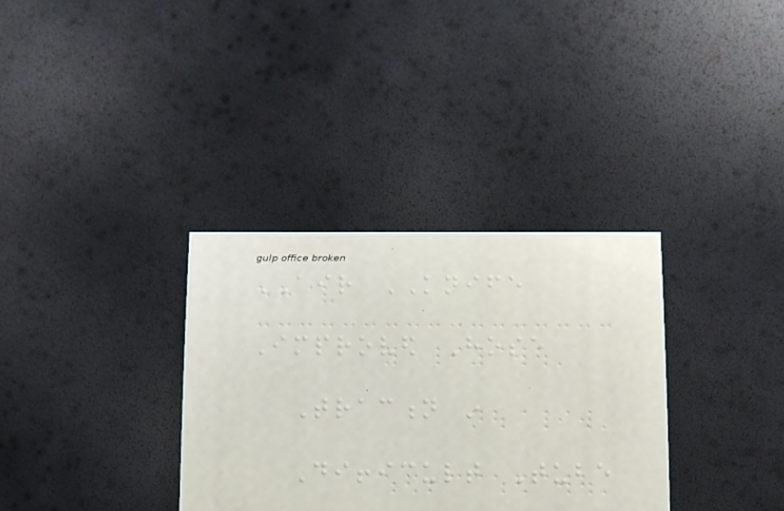AIR KNIFE
Improved Hose
Traction in
Difficult Tube
